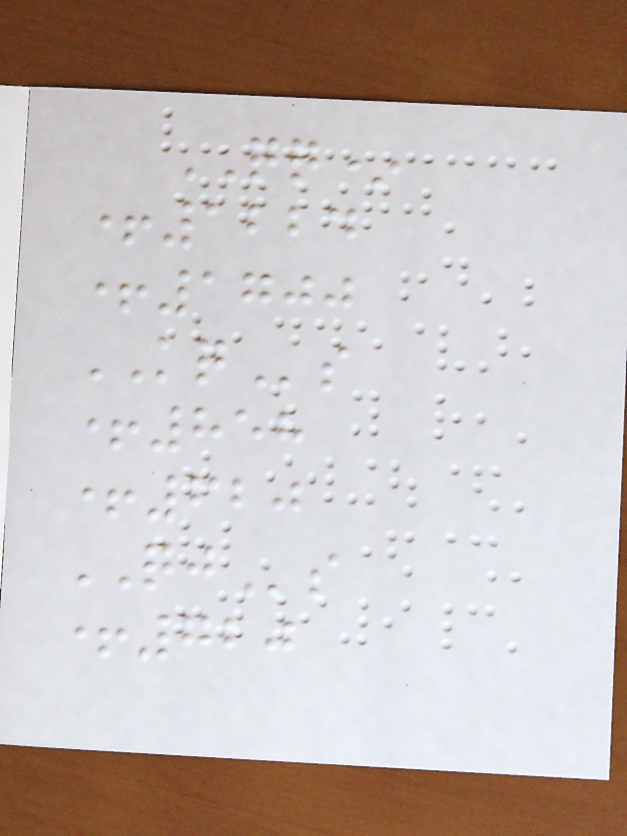QQ*
+1224
+1700
KQs
+858
+620
QJs
+720
